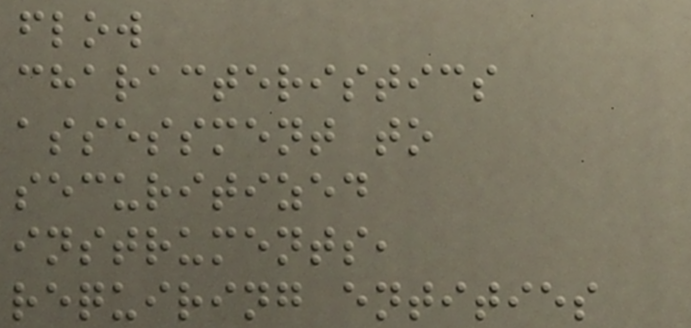flow
characteristics
assessment to
securitized
instruments,
requiring entities
